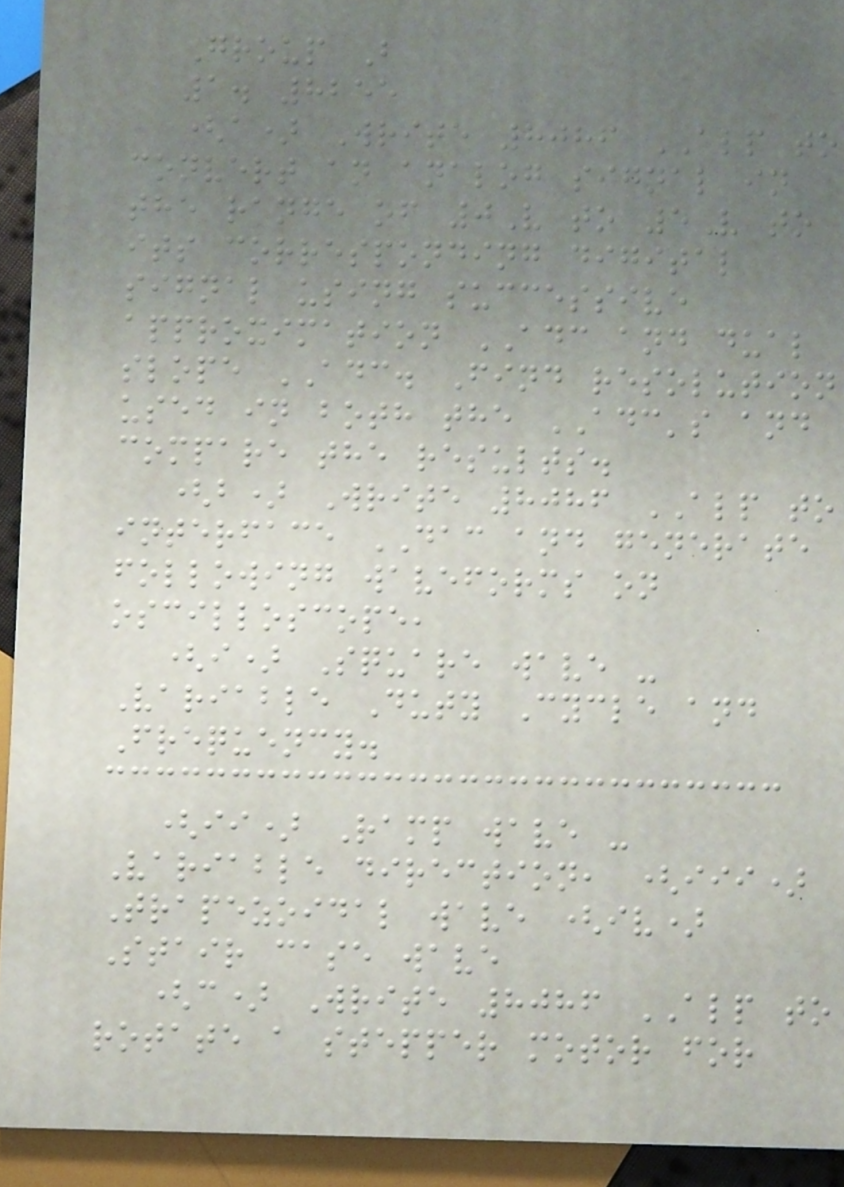Group B
1. 8255
(a) Write 8086 ALP to
convert an analog signal in
the range of 0V to 5V to
its corresponding digital
signal using successive
approximation ADC and dual
slope ADC. Find resolution
used in both the ADC's and
compare the results.
(b) Write 8086 ALP to
interface DAC and generate
following waveforms on
oscilloscope,
(i) Square wave -
Variable Duty Cycle and
Frequency.
(ii) Ramp wave -
Variable direction, (iii)
Trapezoidal wave (iv)
Stair case wave
(c) Write 8086 ALP to
rotate a stepper motor for
